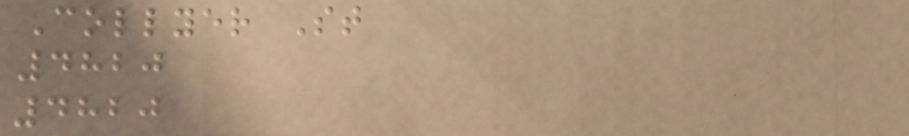Collyer St
4820
4820
